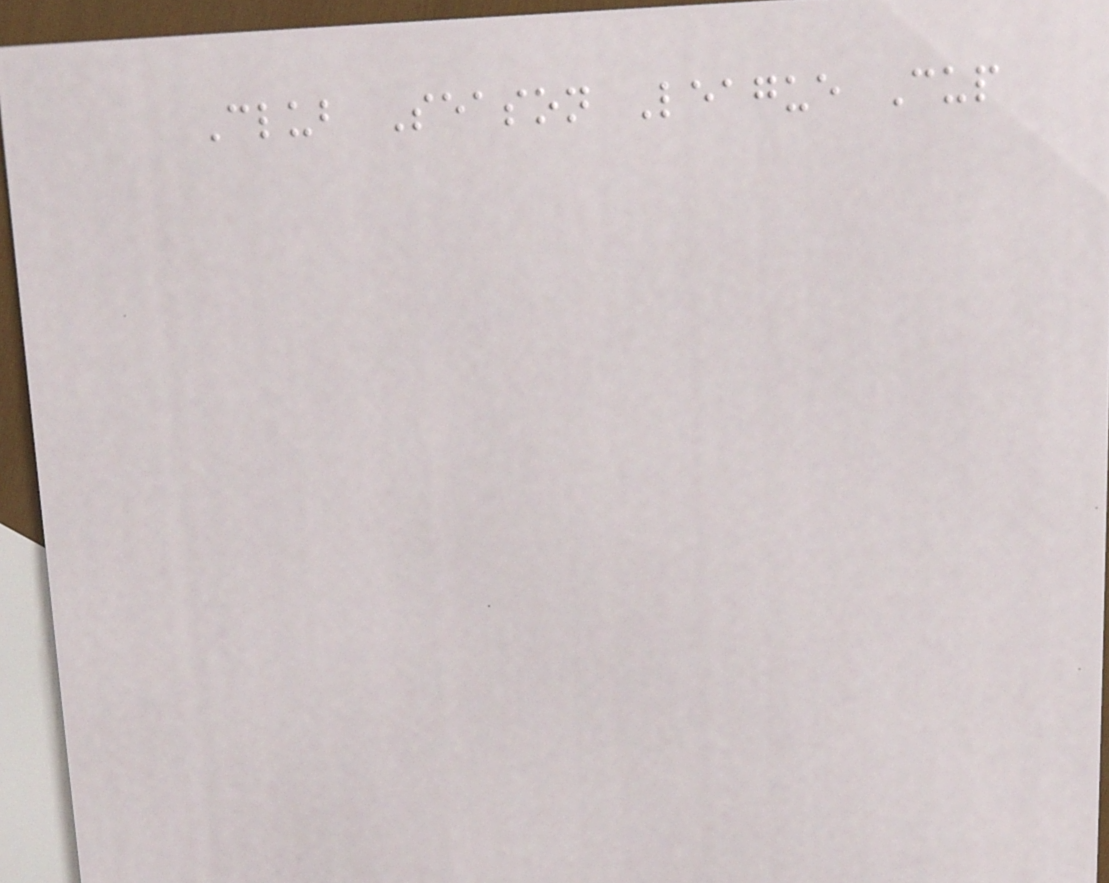Club Season League Cup
